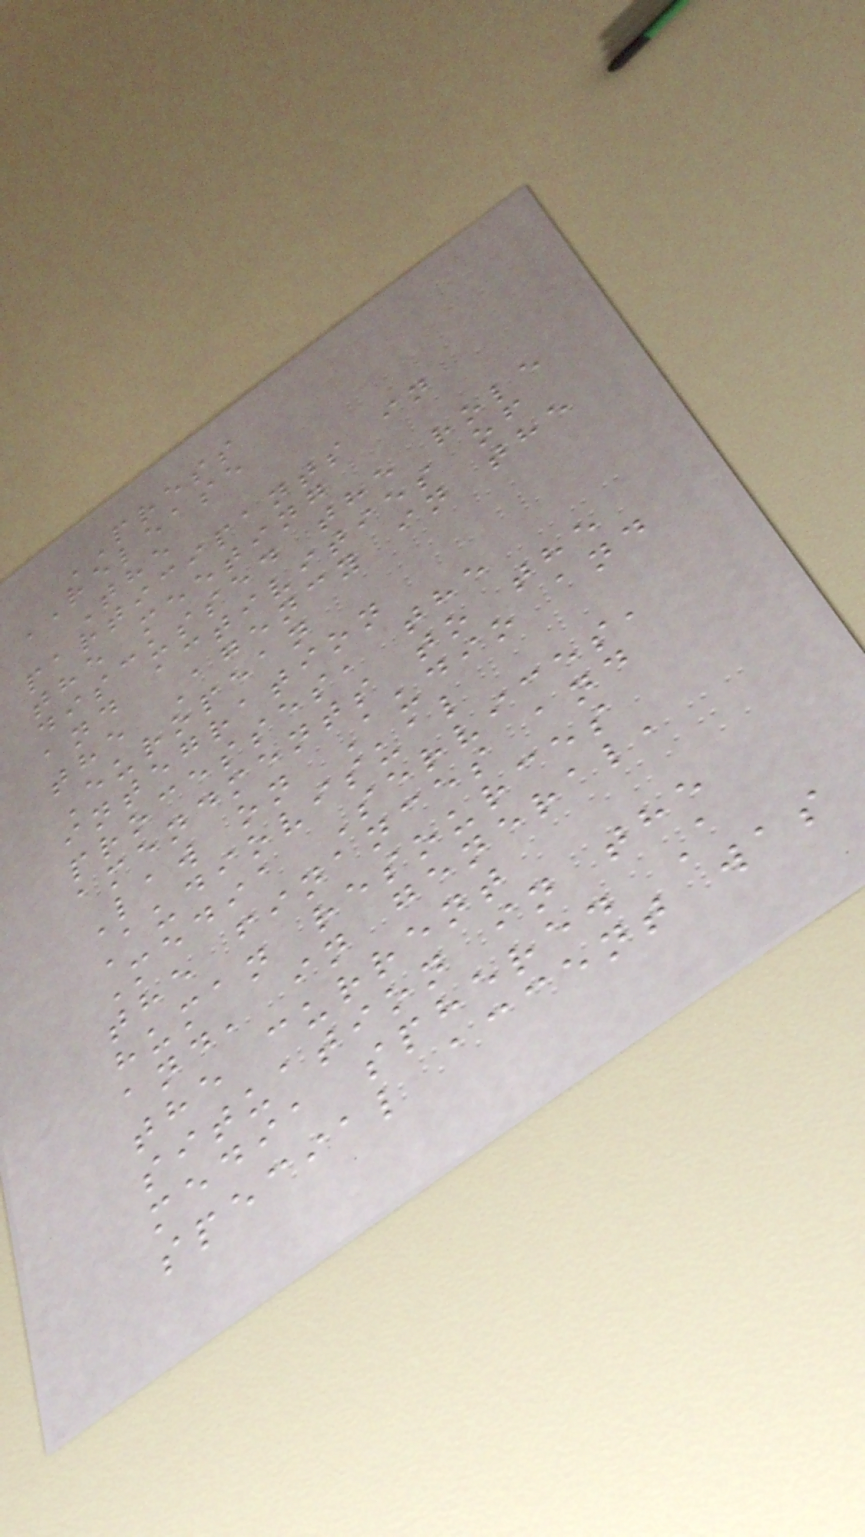PRESS
RELEASE
The
participants in
the meeting
discussed the role
and activities of
the Agency in the
European
integration
processes, the
amendments to the
Law on Audio and
Audiovisual
Media Services,
the finances and
human resources
and, in general,
the current
situation in the
media sphere. A
special accent was
